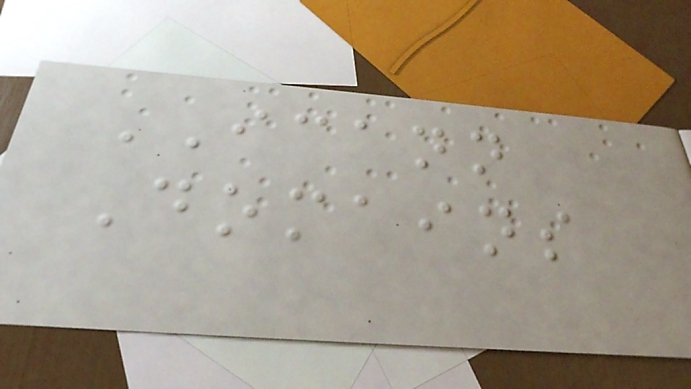ICANN
Domains
